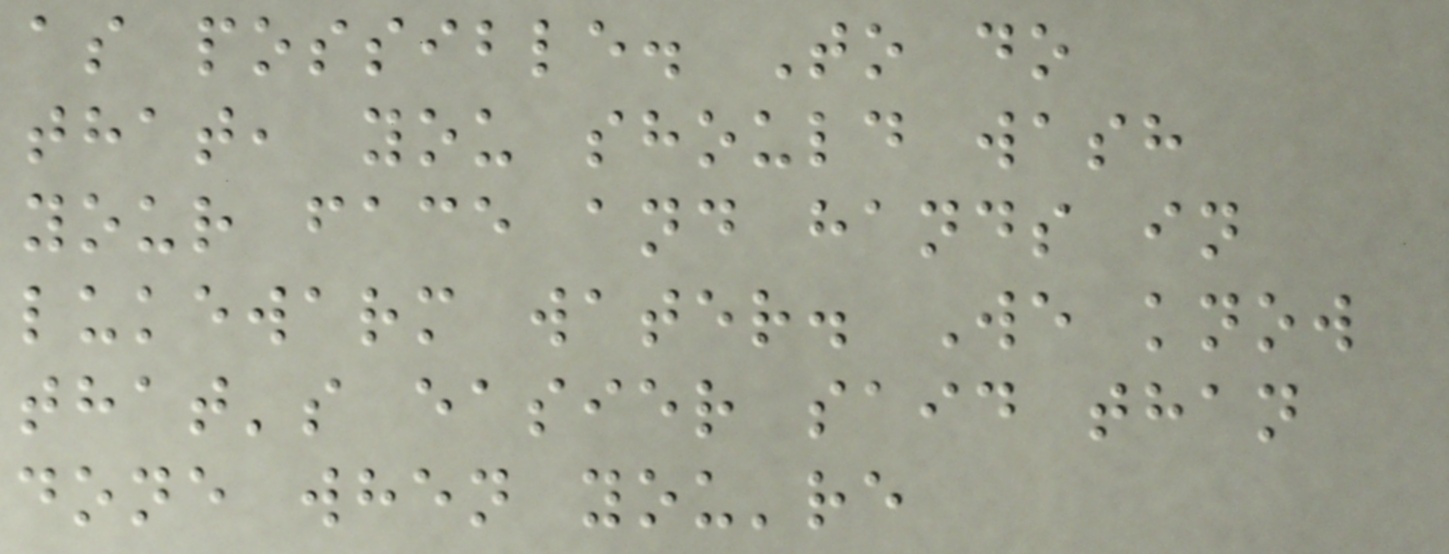as possible. To do
that, you should wash
your face and hands in
lukewarm water. We know
that's easier said than
done when you're
